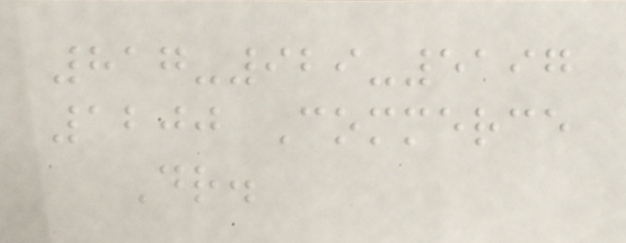817-929-5197
1200 Commerce
Dr.
